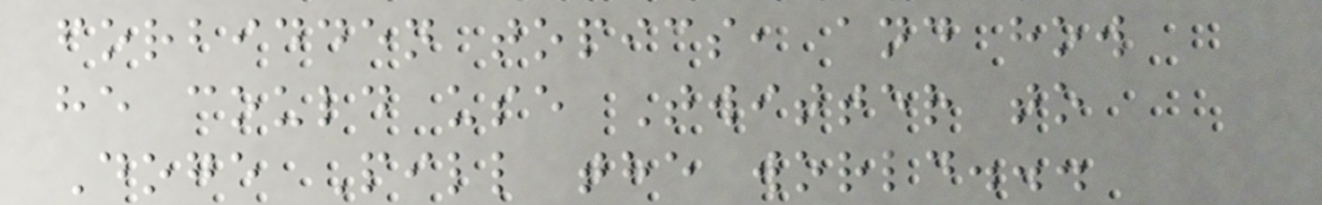forbidden topics, and how
he could use Twitter to
Doge Pill the world...
